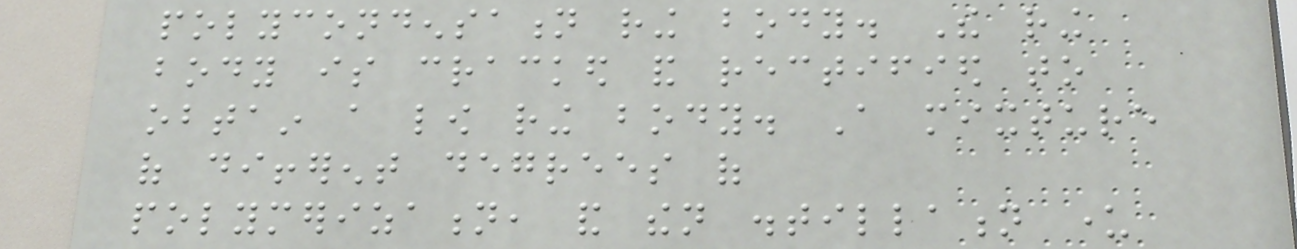polycondensation ring body. The ring
body is cracked and rectified to
obtain a low ring body. A mixture
of different degrees of
polymerization, and then distillation under
